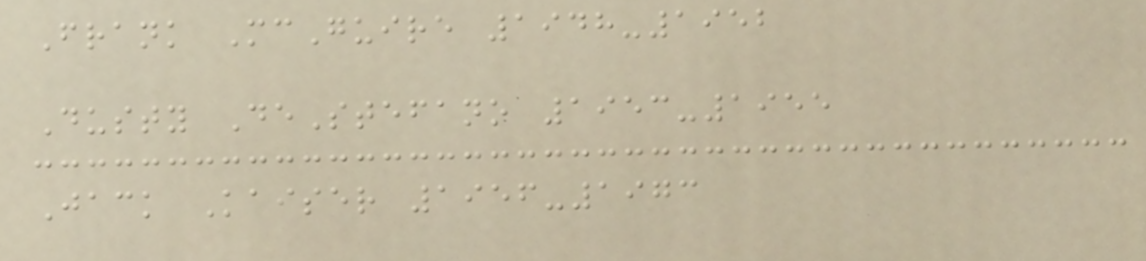Frank McGuire 1948-1952
Dusty DeStefano 1953-1955
Jack Kaiser 1956-1973
